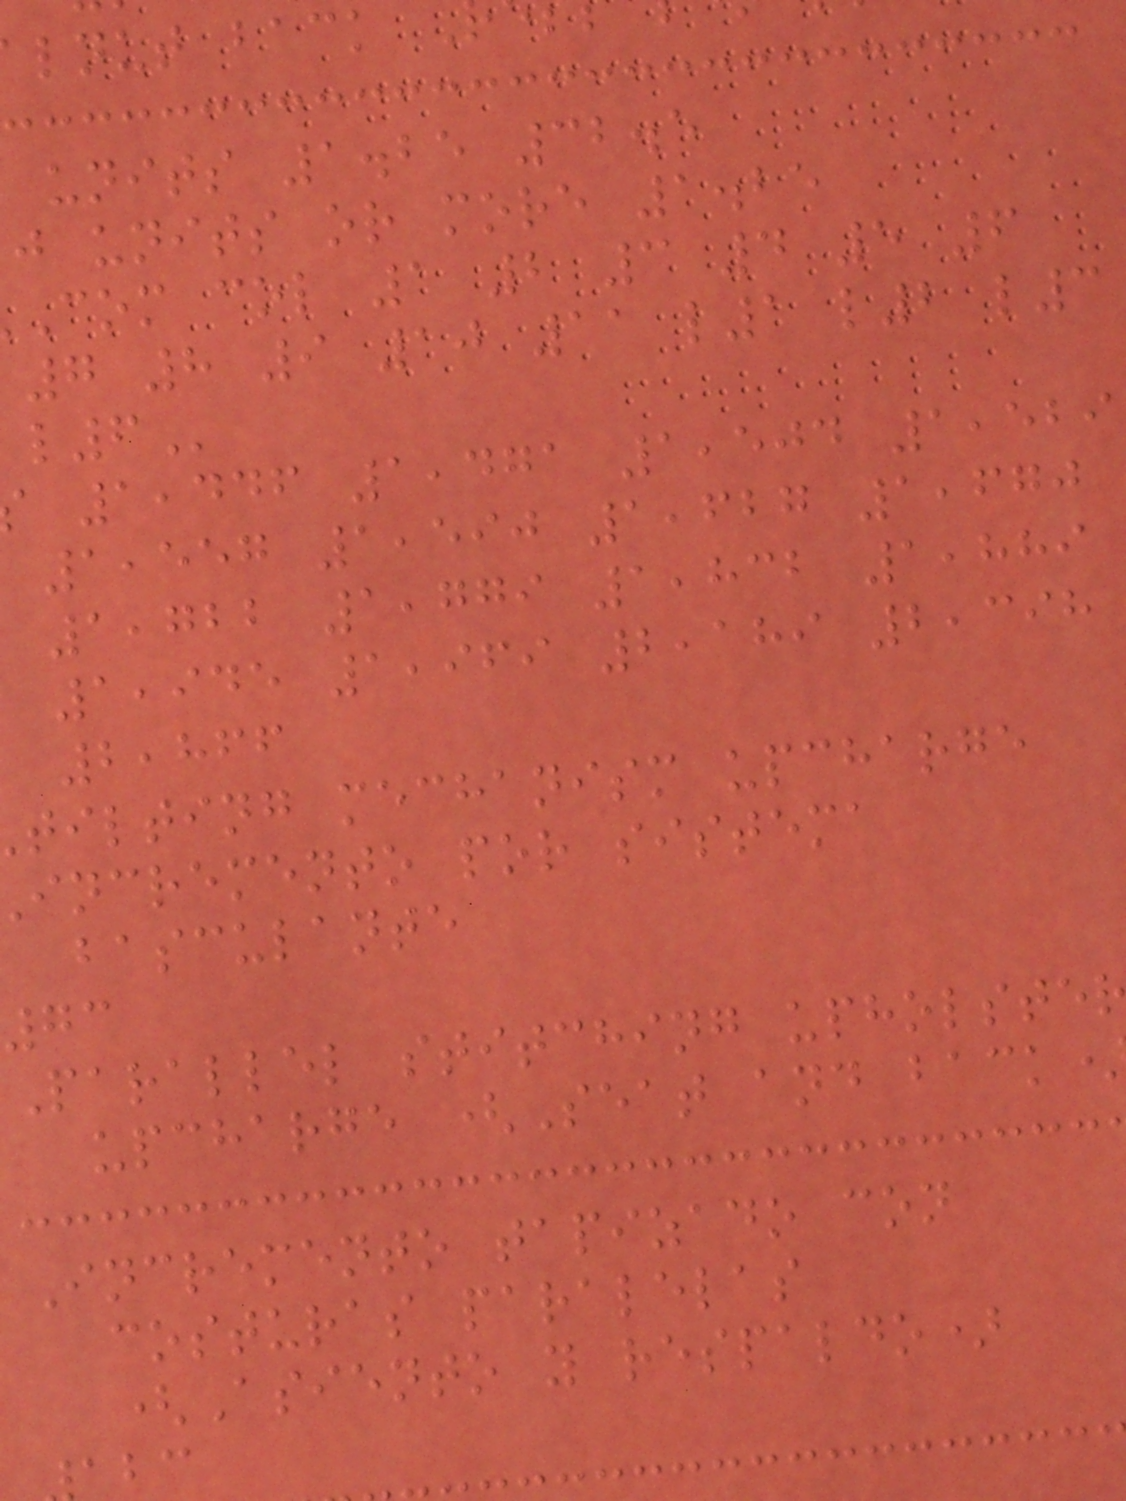lnut back
units 1.25 32.5
j units or more 1.25
com col 1 2 3 4 5 6
7 8 9 10 11 l1 l2 l3
1,446 1,471 1,504 1,529
1,557 1,590 1,627 1,670
1,722 1,779 1,832 1,889
1,945 1,969 2,189 2,398
2,866
tilting mechanism upcharge
incremento por sistema
basculante
73
Parallel stitching upholste
upcharge (Seat and back
Incremento tapizado con
costuras paralelas
(Asiento y respaldo)
